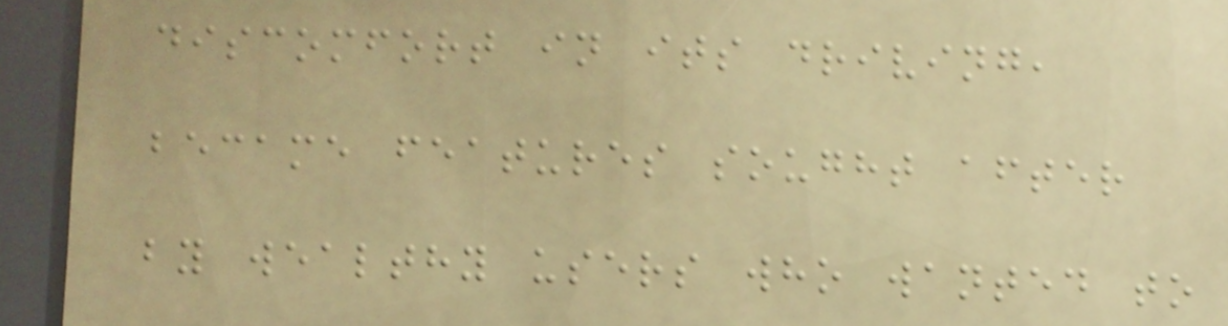discomfort in its driving,
became features sought after
by wealthy users who wanted to
